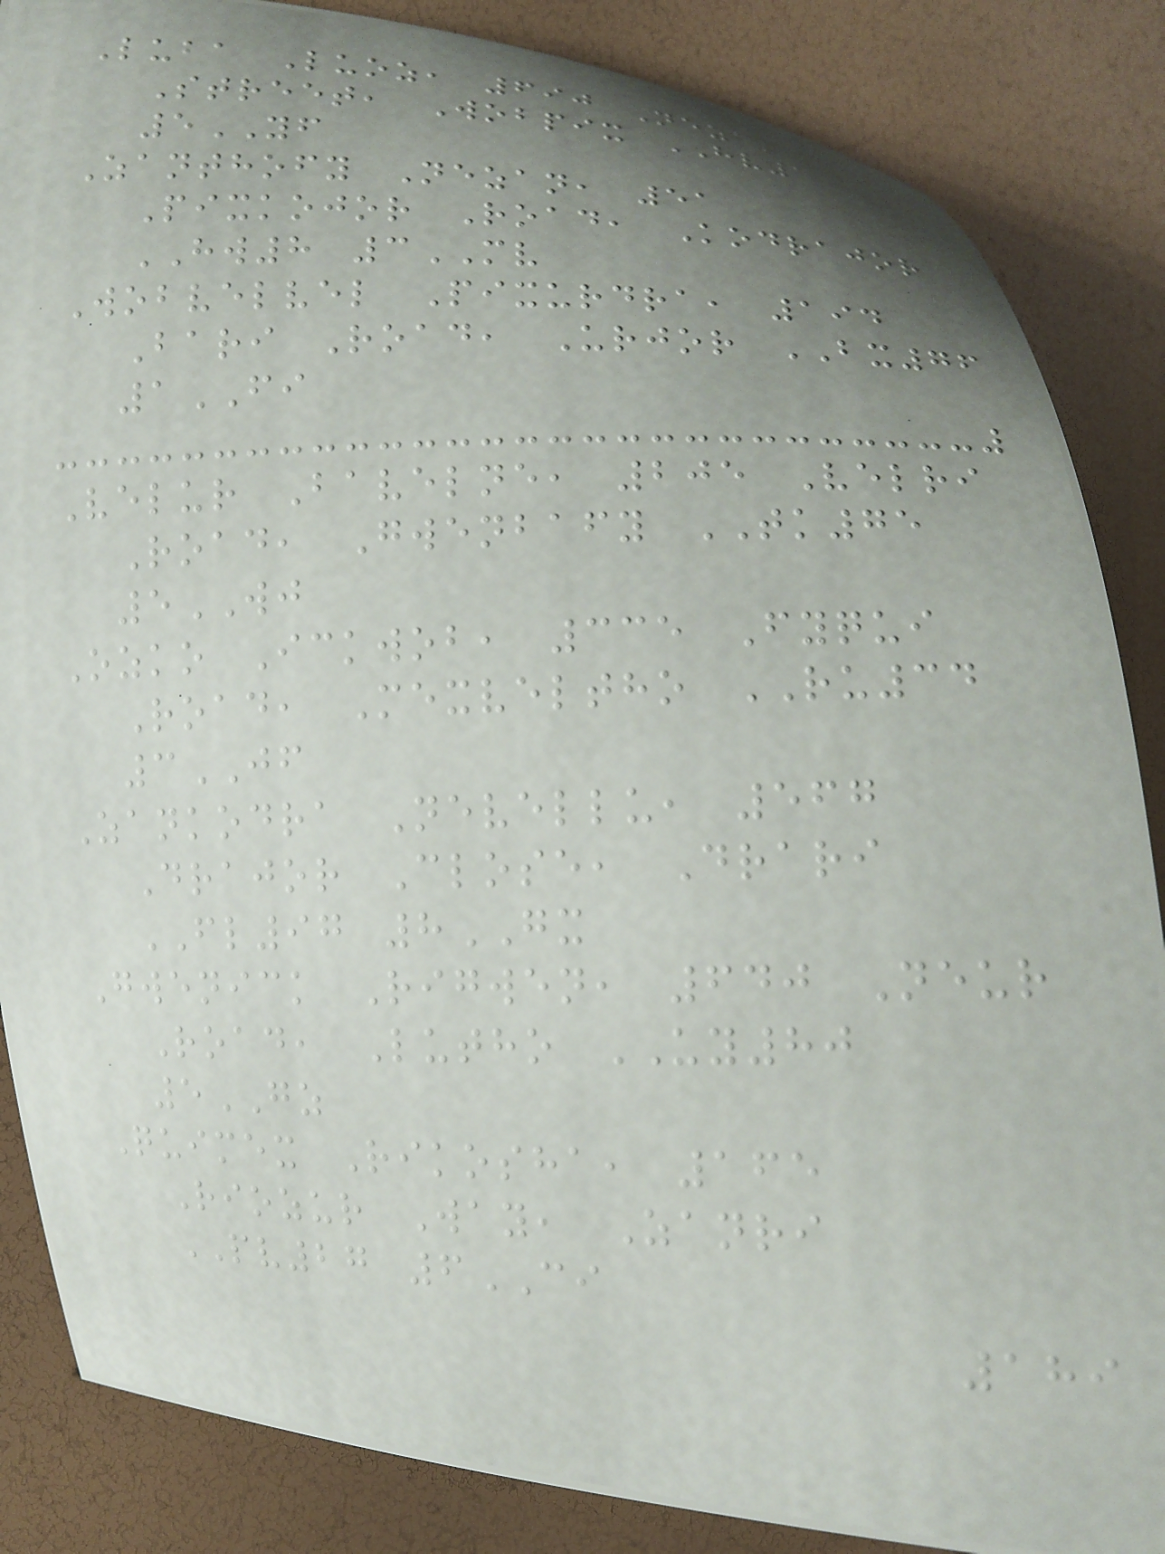Luba Luoz, 690 Nezan
Street, Wobpix HV1
5YF
Zanthofy Nezan, 51
Pixkojor Road, Kodrajor
HW8 3MV
Wobvelvel Pixurdra, 194
Bari Road, Urjor BX76
1FI
Velur Bavelne, 205 Velri
Road, Gwenbafy TK75
5WJ
Ozko Ickwob, 335 Fyqui
Road, Mexveltho RU34
3JF
Zankodra Nevellu, 567
Drajor Close, Drari
FL97 8GX
Gwenick Rigwen, 640 Neur
Road, Lutho UY80
5GZ
Quimex Rikosha, 165
Riozur Way, Zanri
PV27 6CI
189
